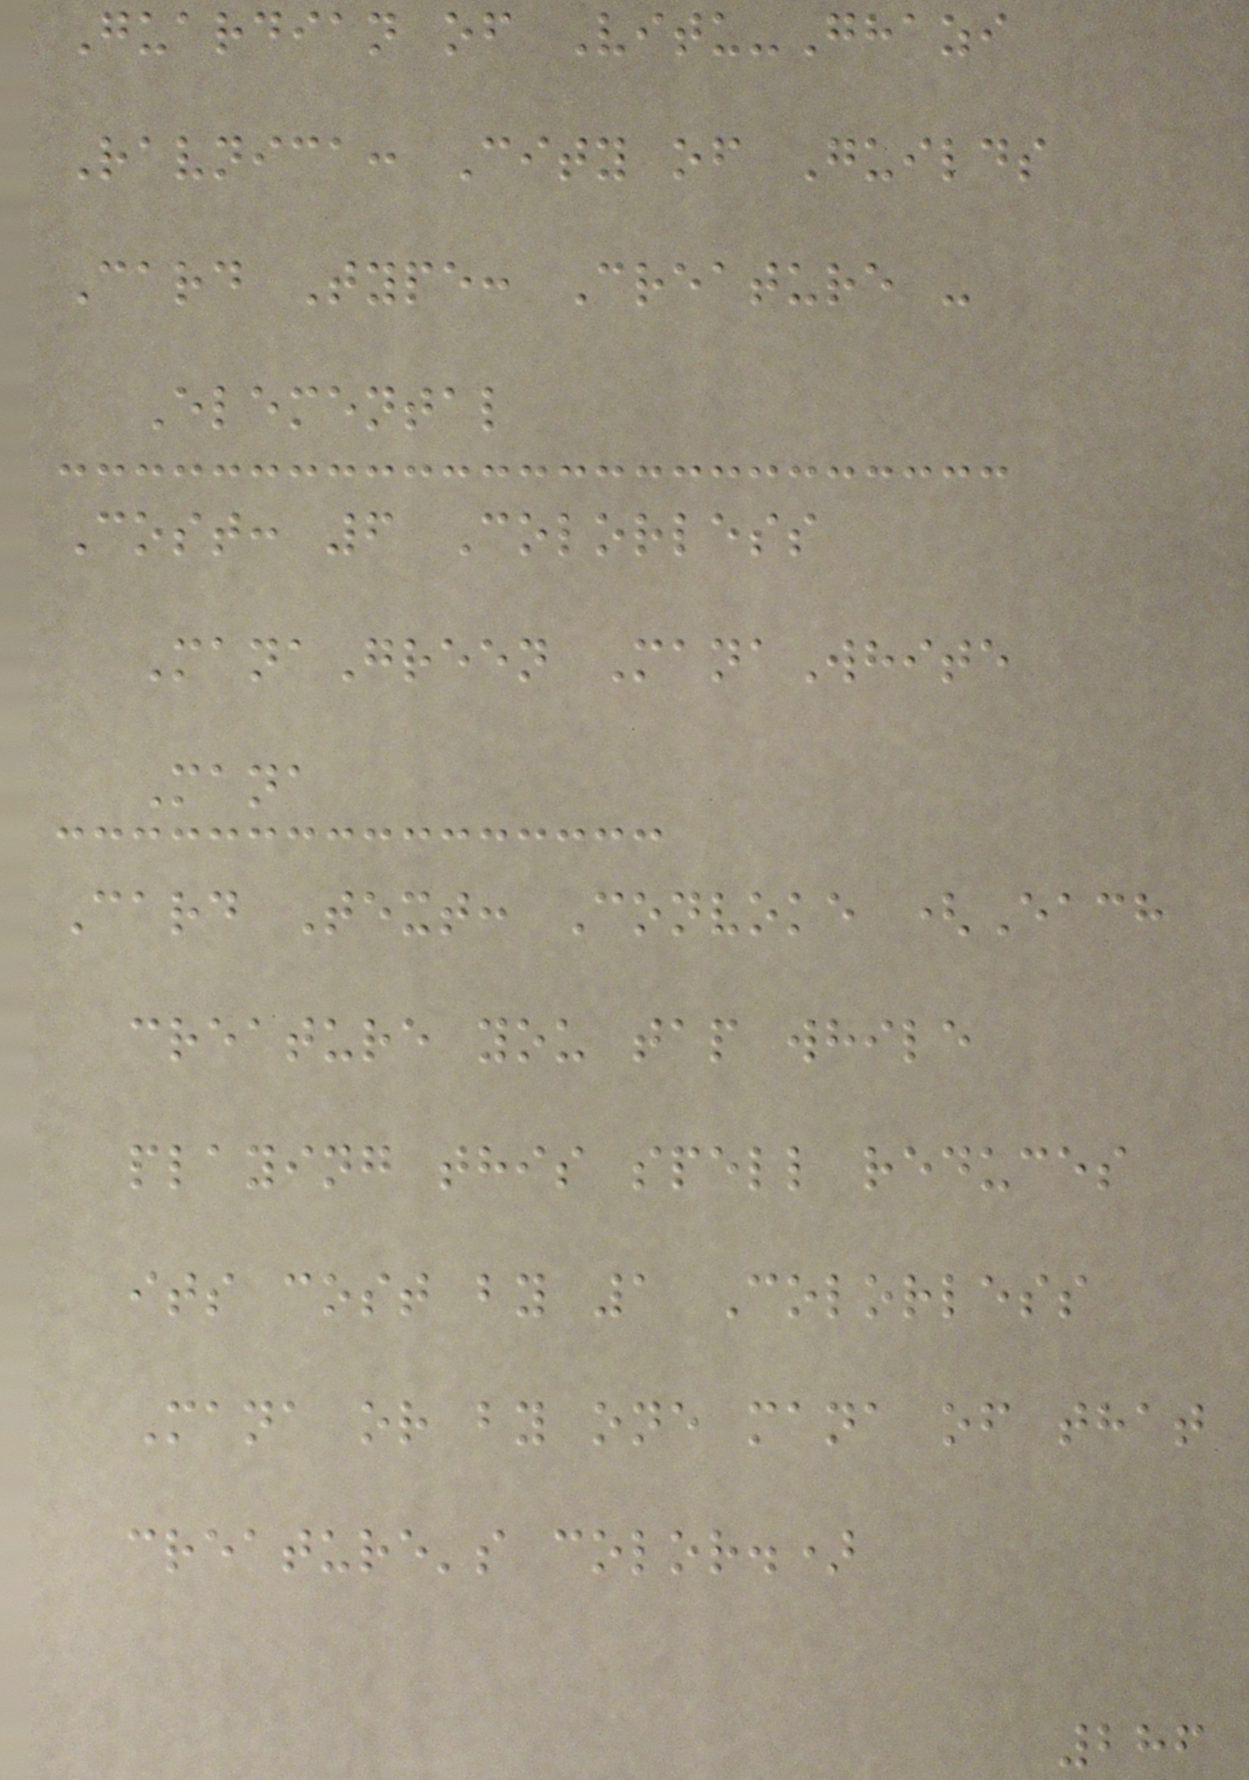Guardian of Vitu-Ghazi
Ravnica: City of Guilds
Card Type: Creature -
Elemental
Cost: 6 Colorless
ManaGreen ManaWhite
Mana
Card Text: Convoke (Each
creature you tap while
playing this spell reduces
its cost by 1 Colorless
Mana or by one mana of that
creature's color.)
286
